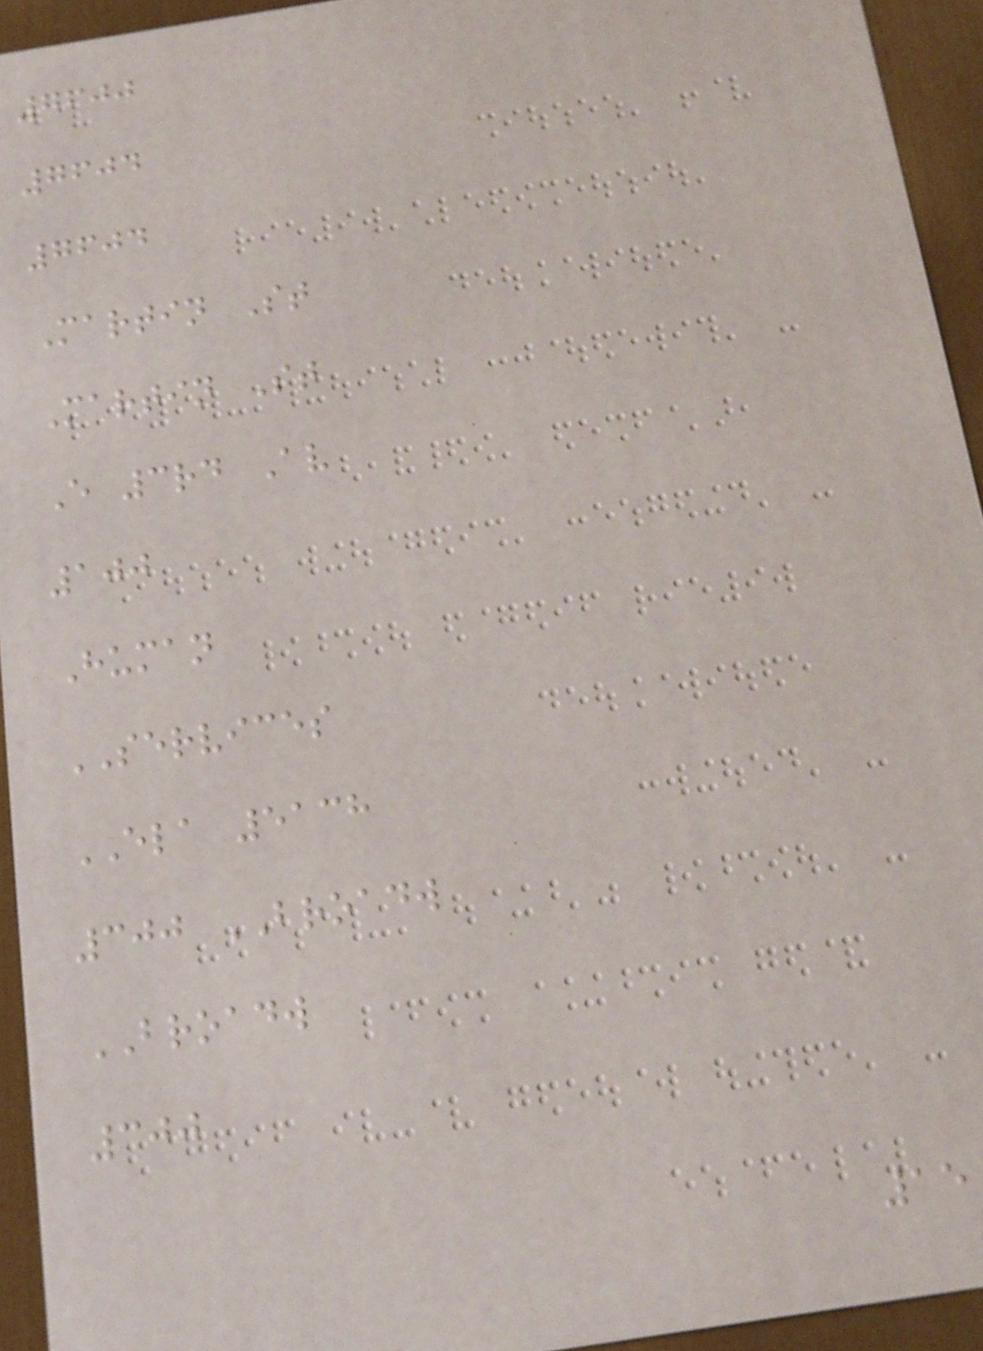7600
7604
7604
Martin St
Martin St
E 3rd Av
100
Human
SERVICES
ELA 5138
300 BROADW
BROADW
300
15
